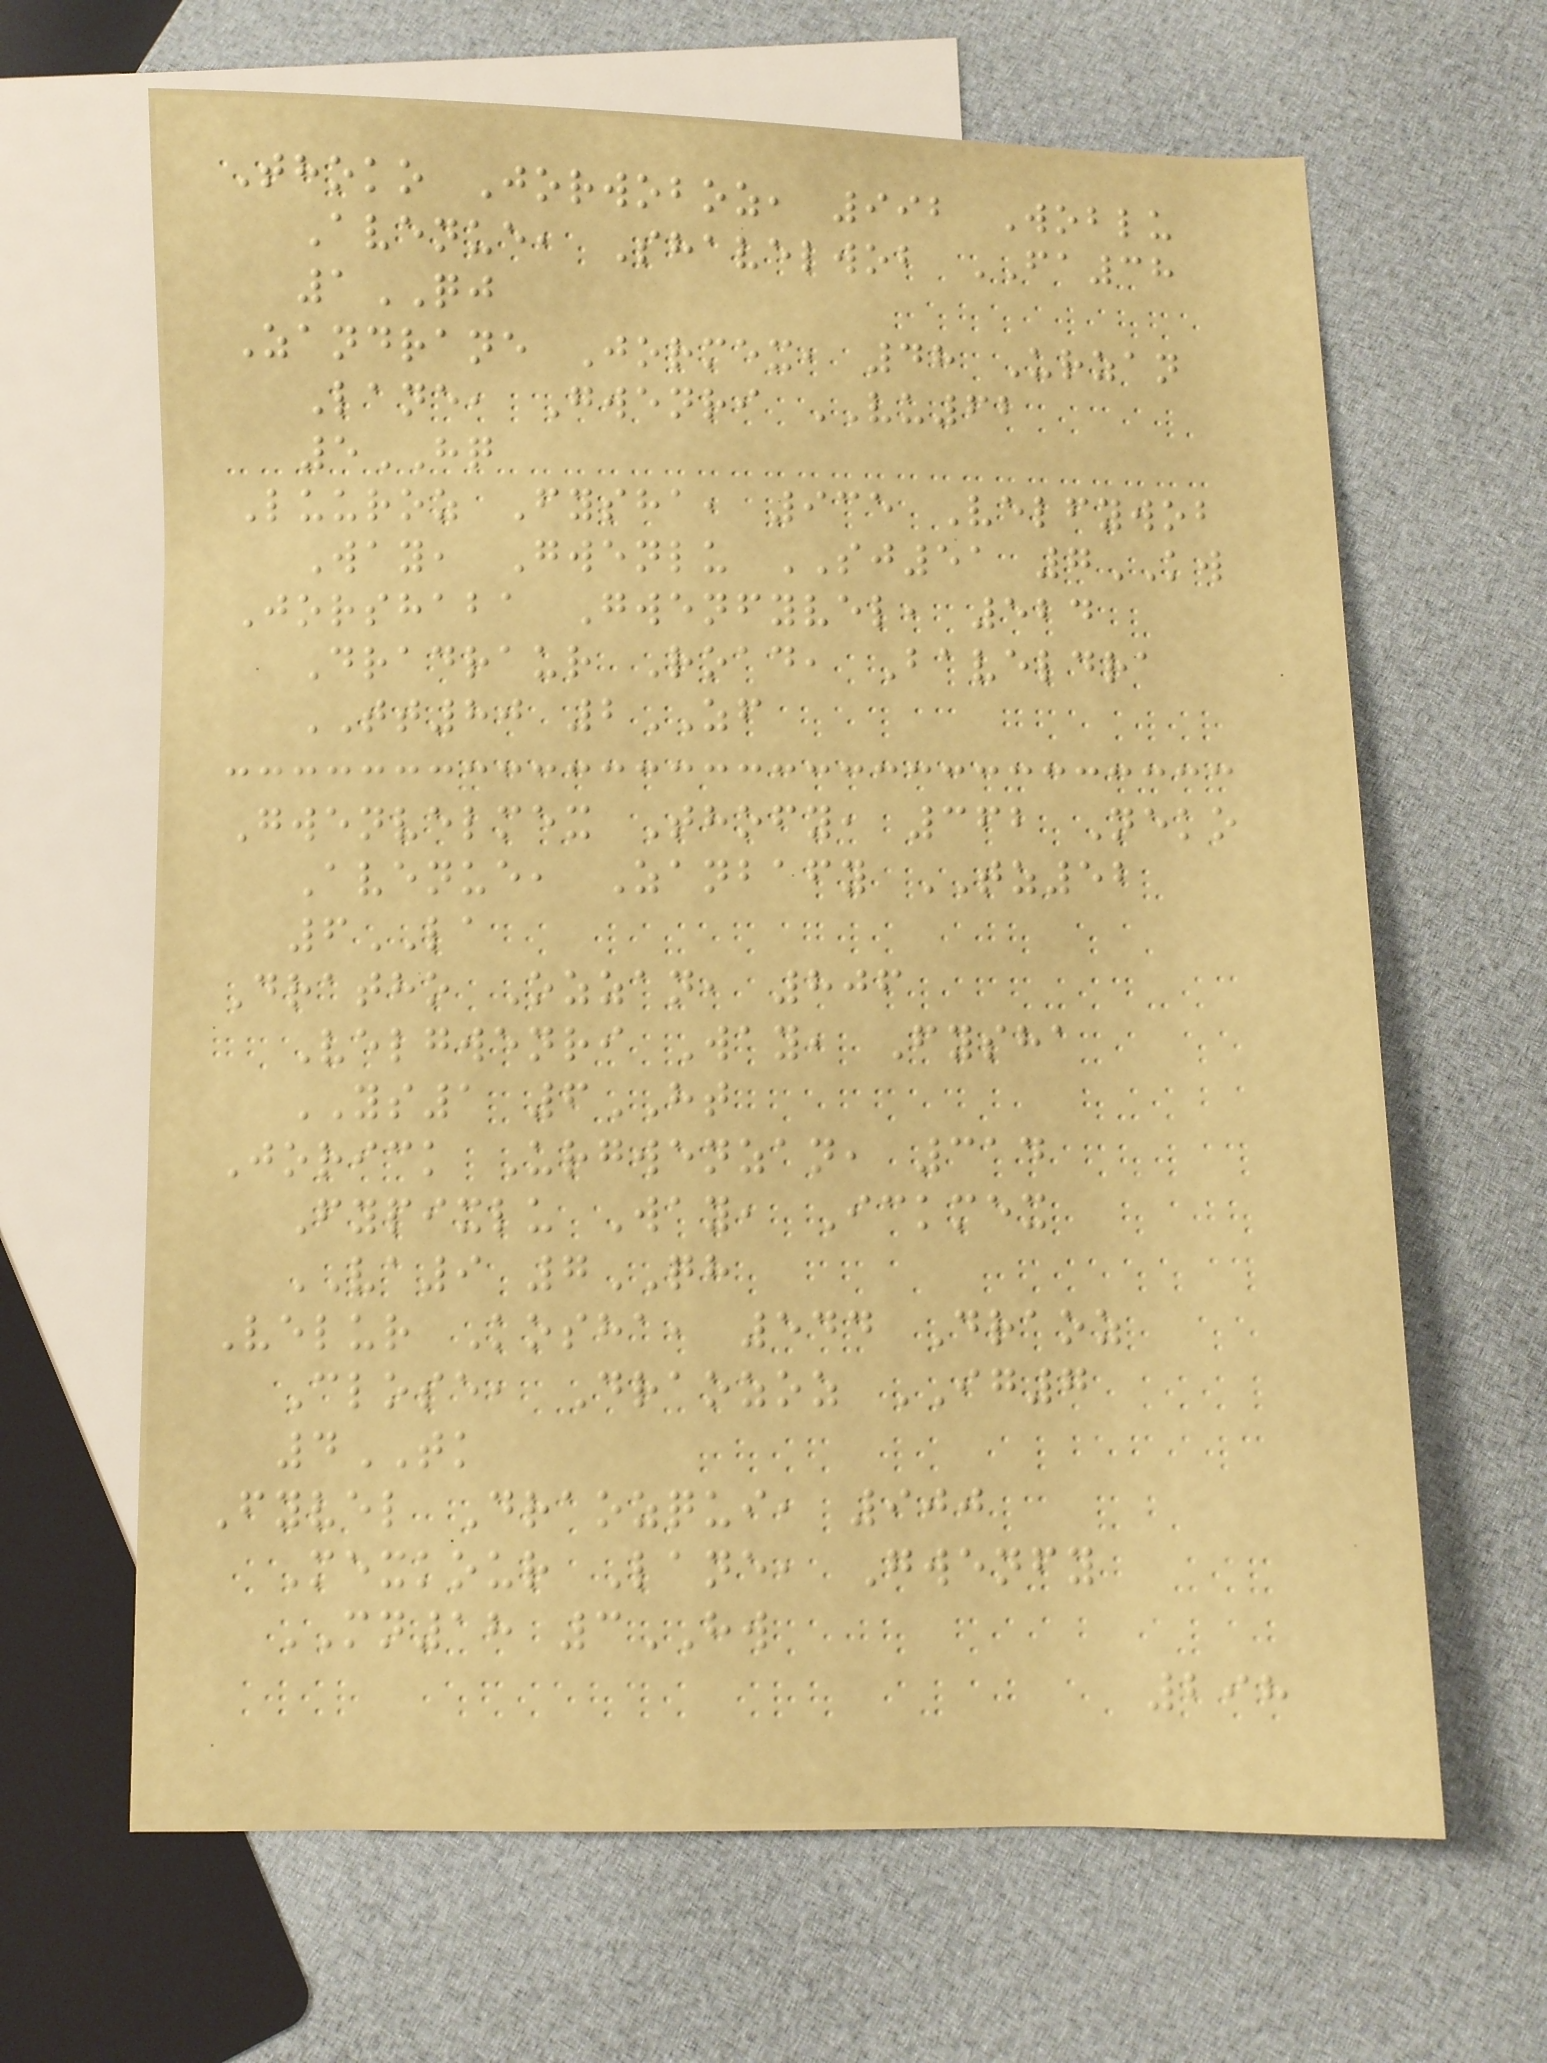Thoko Jorwoboz, 992 Woblu
Avenue, Shavelwob FA38
1QJ
Zandrane Jormex, 48 Urzan
Lane, Gwenri VU62
5HQ
Luuroz Fysha, 935 Velfywob
Way, Gwenlu SJ51 7KW
Jorshaba Gwenfyvel, 524
Dradraur Road, Baveldra
TT80 2ZF
Gwenvelmex Thofy, 362 Neko
Avenue, Zanbafy TZ52
6LA
Dratho Ozzan, 806
Velgwenri Way, Fysha
YS1 6HT
Jorick Urgwenzan, 314
Fypixlu Way, Ickmex
VA9 7QH
Velur Kosha, 544 Draoz
Close, Draozoz IG7
4TK
Fyvel Draozqui, 900
Mexkour Lane, Gwenfy
MN18 3HW
298
